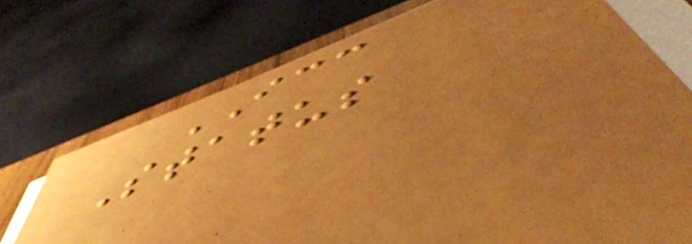ICC
Status
